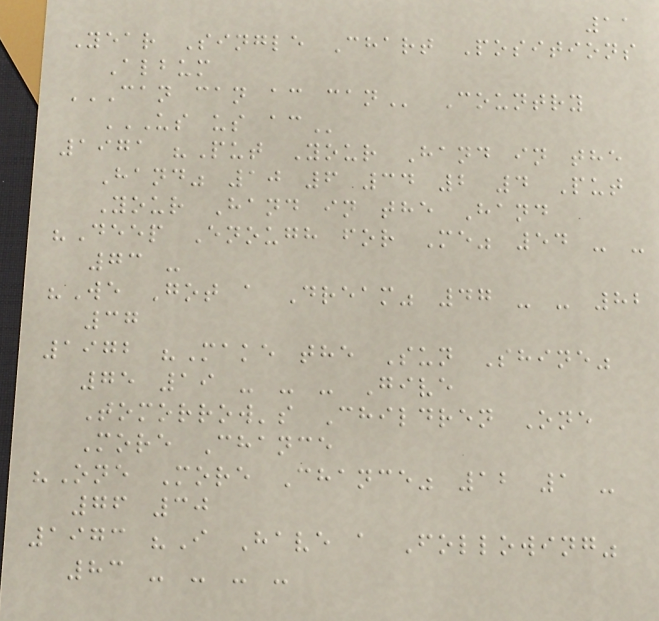11
Year Single Chart Positions
Album
CAN CAN AC CAN Country
US US AC
1971 "Put Your Hand in the
Hand" 10 6 34 2 4 Put
Your Hand in the Hand
"Deep Enough for Me" 54 - -
73 -
"We Got a Dream" 47 - - 82
37
1972 "Make the Sun Shine"
75 19 - - - Give
Tomorrow's Children One
More Chance
"One More Chance" 12 1 -
76 30
1973 "I Have a Following"
83 - - - -
